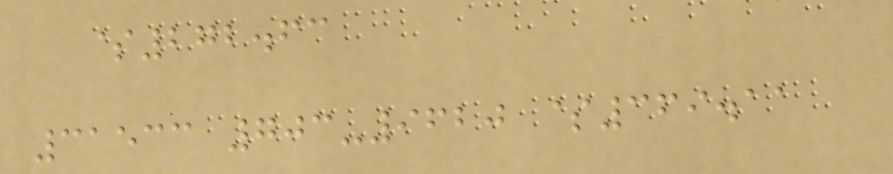$272.63
31533 703-9620 $369.11
